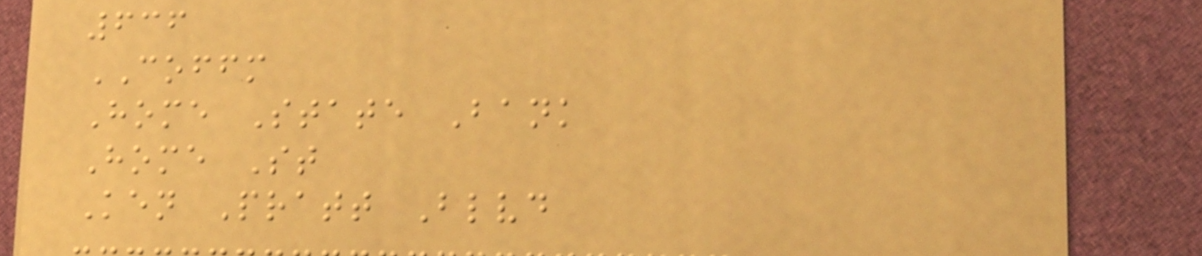636
COFFM
Home State Bank
Home St
Ken Pratt Blvd
